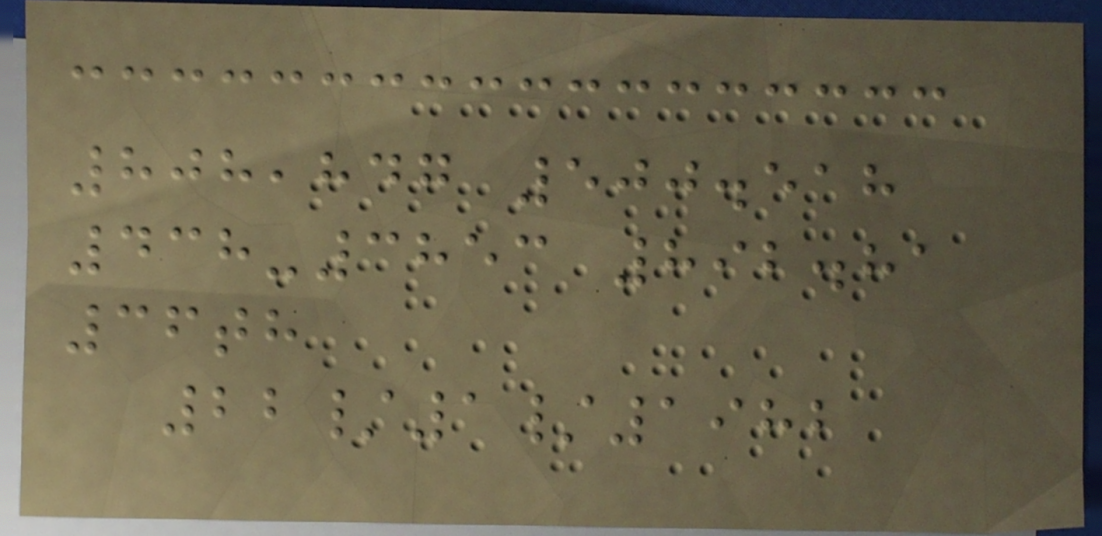808,847 500.518
438-3853 892.81
36th
22/1/1982
